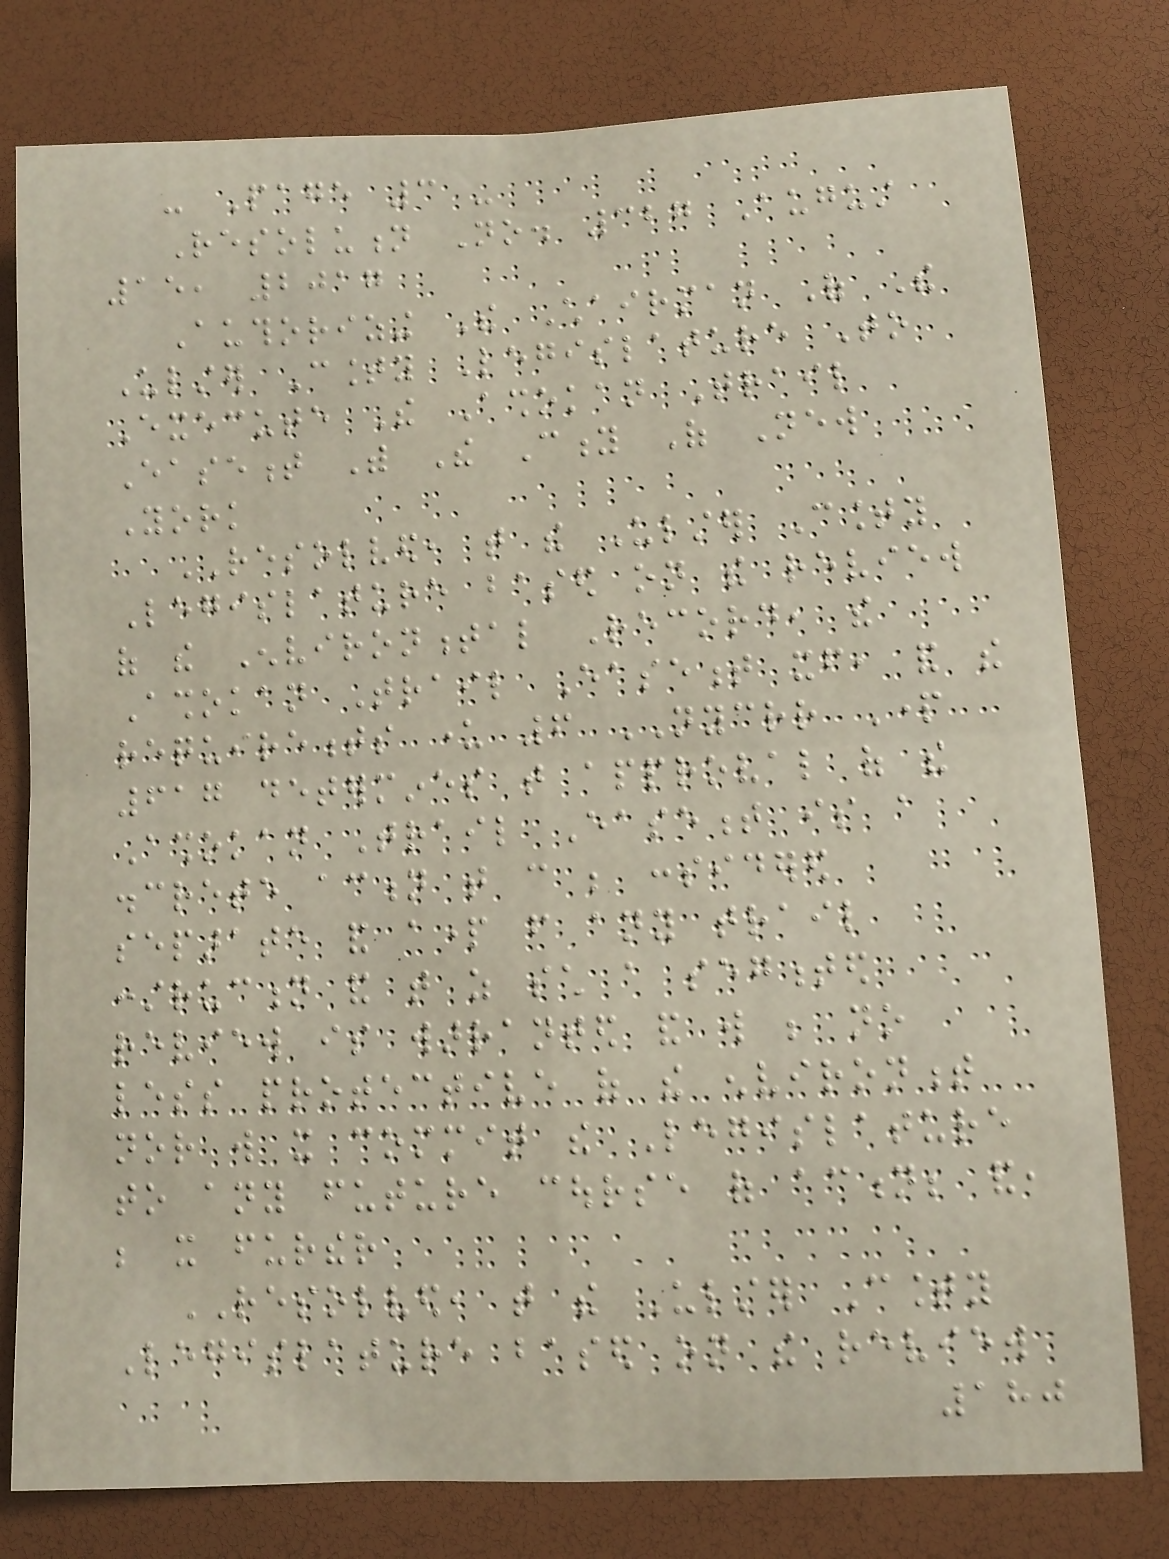- Page 3 -
Resolution No. 327 August
15, 2017
Authorizing The Chairman Of The
Ulster County Legislature To
Execute The Ashokan Trail
Easement With The City Of New
York
RESOLVED, that the Ulster County
Legislature based on the review
of the Environmental Record, the
Ashokan Trail Easement itself, and the
requirements under 6 NYCRR Part
617 determines that approval of the
Ashokan Trail Easement is a
discrete action that can be considered
separate and apart from any trail
construction and that as such a segmented
review is warranted and will be no
less protective of the environment
nor will it commit the Legislature
to any future course of action; and,
be it further
RESOLVED, that the Ulster County
Legislature based on the review
180
